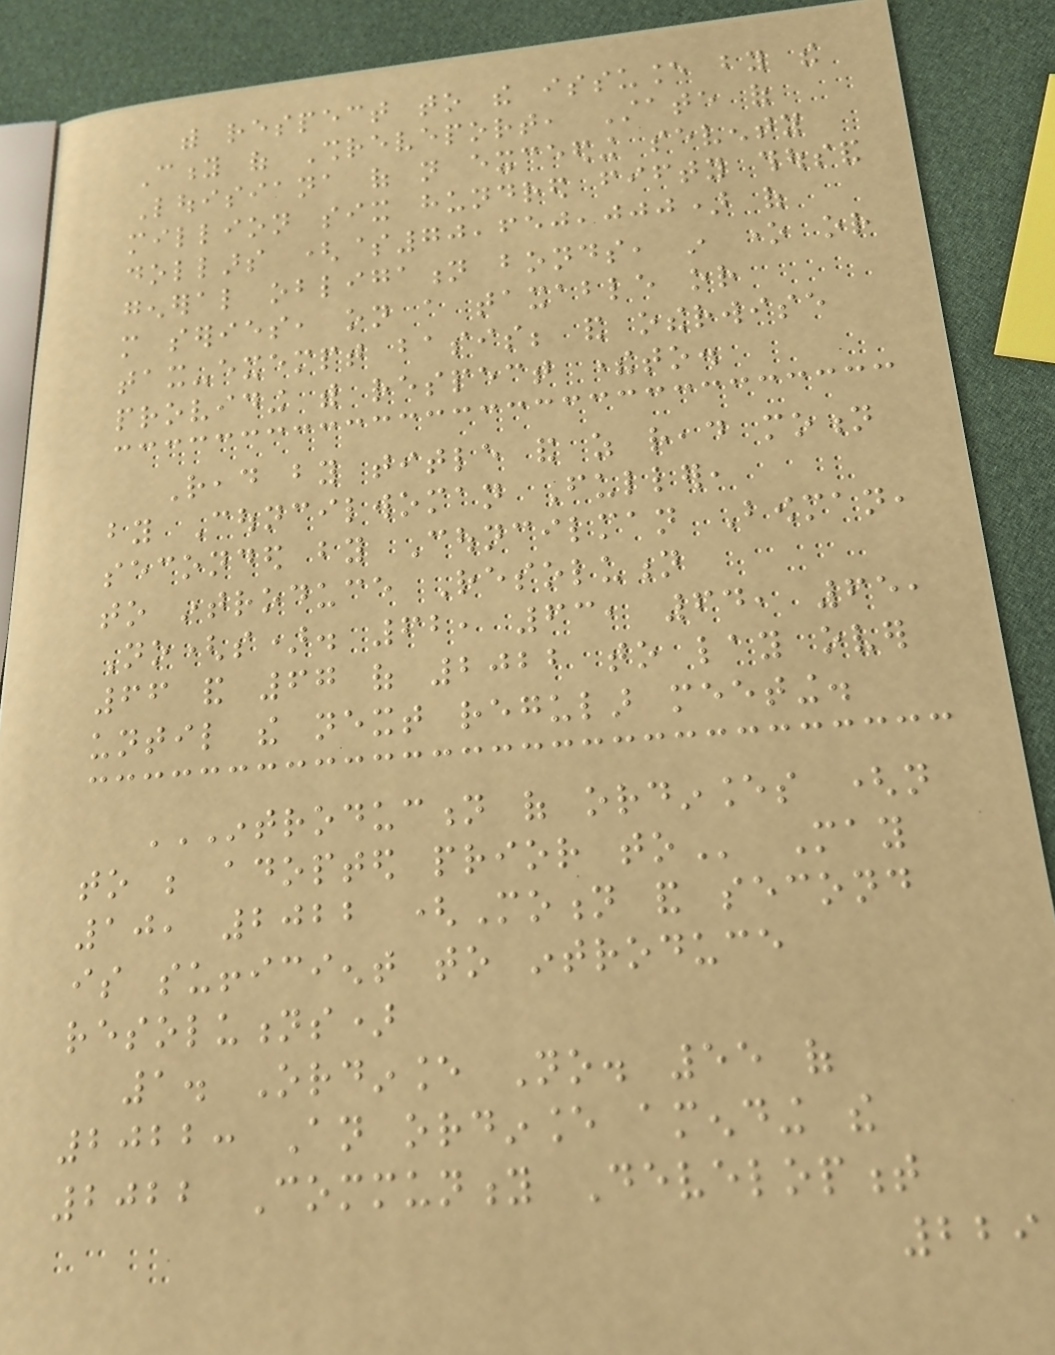with respect to the issuance by the
City of Shreveport, State of
Louisiana of not exceeding seventy
million six hundred fifty thousand
dollars ($70,650,000) of
general obligation bonds, in one or
more series, on a taxable or
tax-exempt basis; and otherwise
providing with respect thereto.
Read by title and as read motion
by Councilwoman Fuller,
seconded by Councilman Bowman,
to introduce Resolution
No(s). 62, 63, 64, 65,
66 and 67 of 2022 to lay over
until the next regular meeting.
INTRODUCTION OF ORDINANCES (NOT
TO BE ADOPTED PRIOR TO May
10, 2022 (Motion and second
is sufficient to introduce
resolutions)
1. Ordinance No. 55 of
2022: An ordinance amending the
2022 Community Development
229
